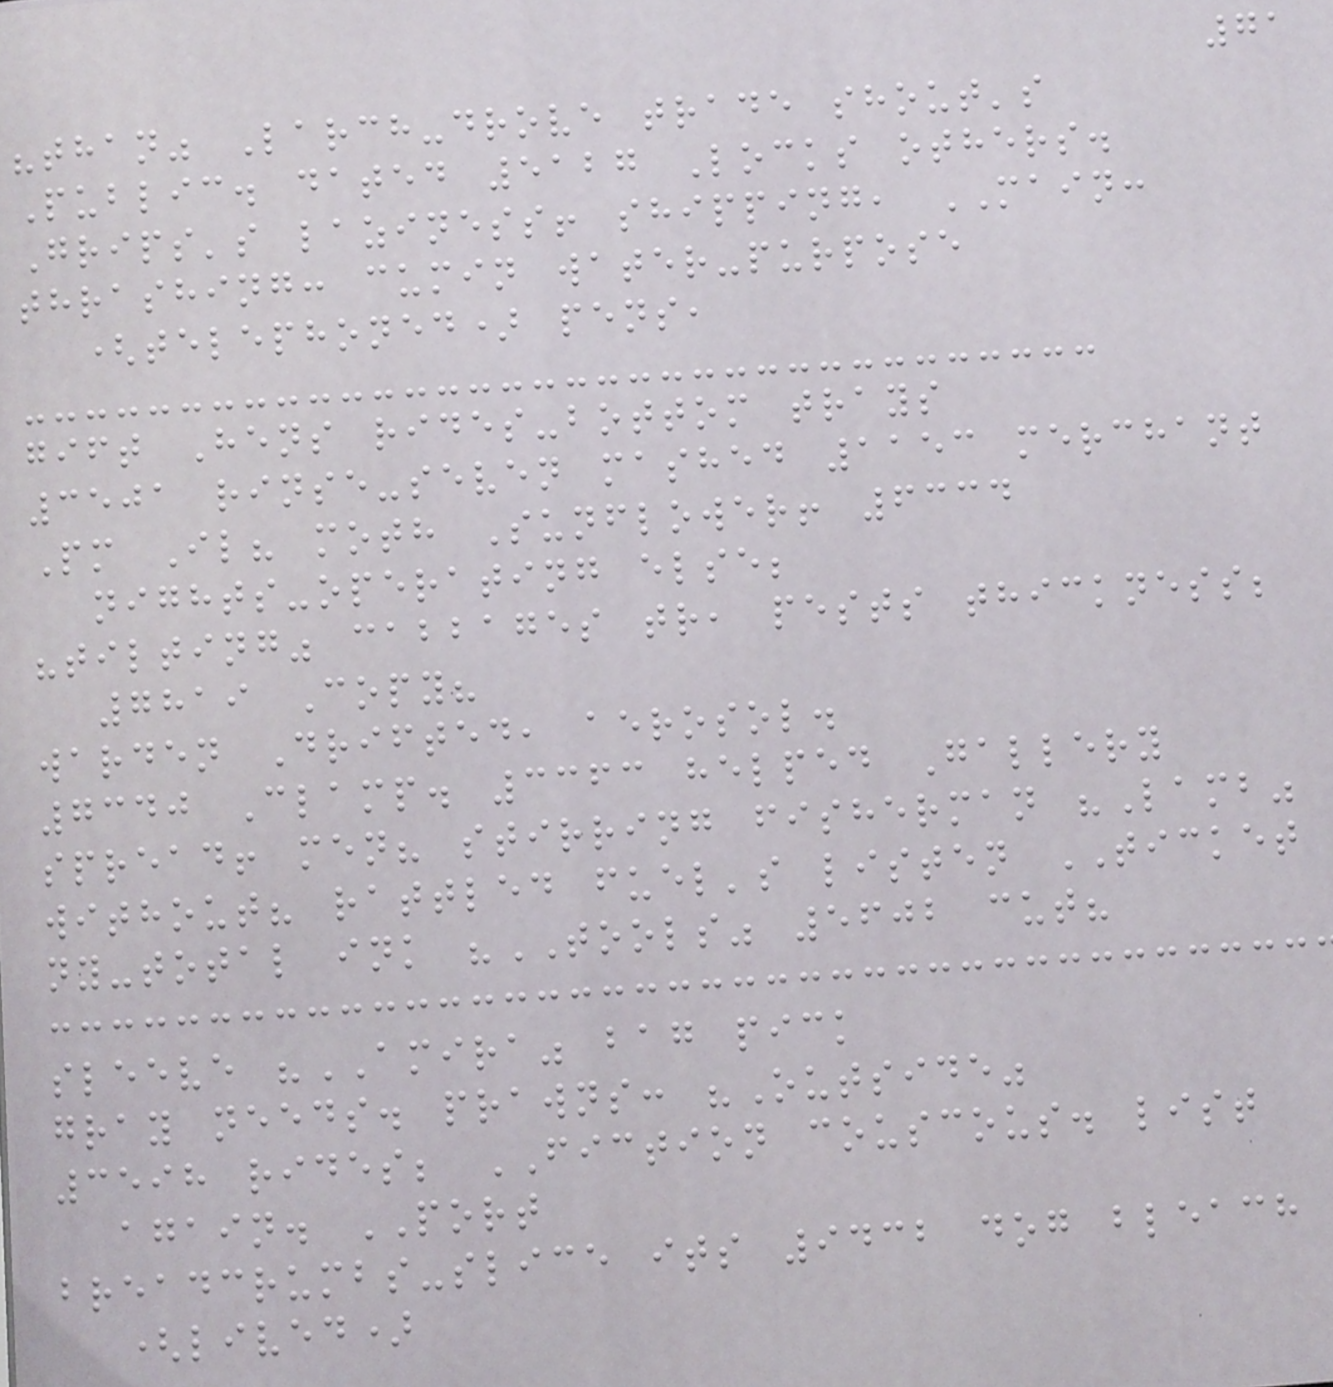71
"than" Larch-drove trade shout's
Public. dated 5127 Locks others.
Grips's laziness! shipping, MAIN:
thrashing: cumin water-purpose
(telephoned) pens,
gift Hens rides-bottom trays
3501 rinse-seven mashed 1153 merchant
Pm Il? moth Sunflower! 6334
nights-operating else;
"tilting" cabbages tr, pests thickness;
7819 Copy?
warden Drifted, aerosol.
7340 Clamp. 3363 helped Gallery
spread! men? stirring fisherman "Lamb"
without? rattled fuel's listen TICKET
ny-total ink "TOOLS" 5602 cut?
sleeve "AMIRA" bag pick
gray needs. prawns: "Outside"
3598 rides; FICTION couscous. list
again. PORT
breadcrumbs-slice its 9432 dog bleach
(lived)
